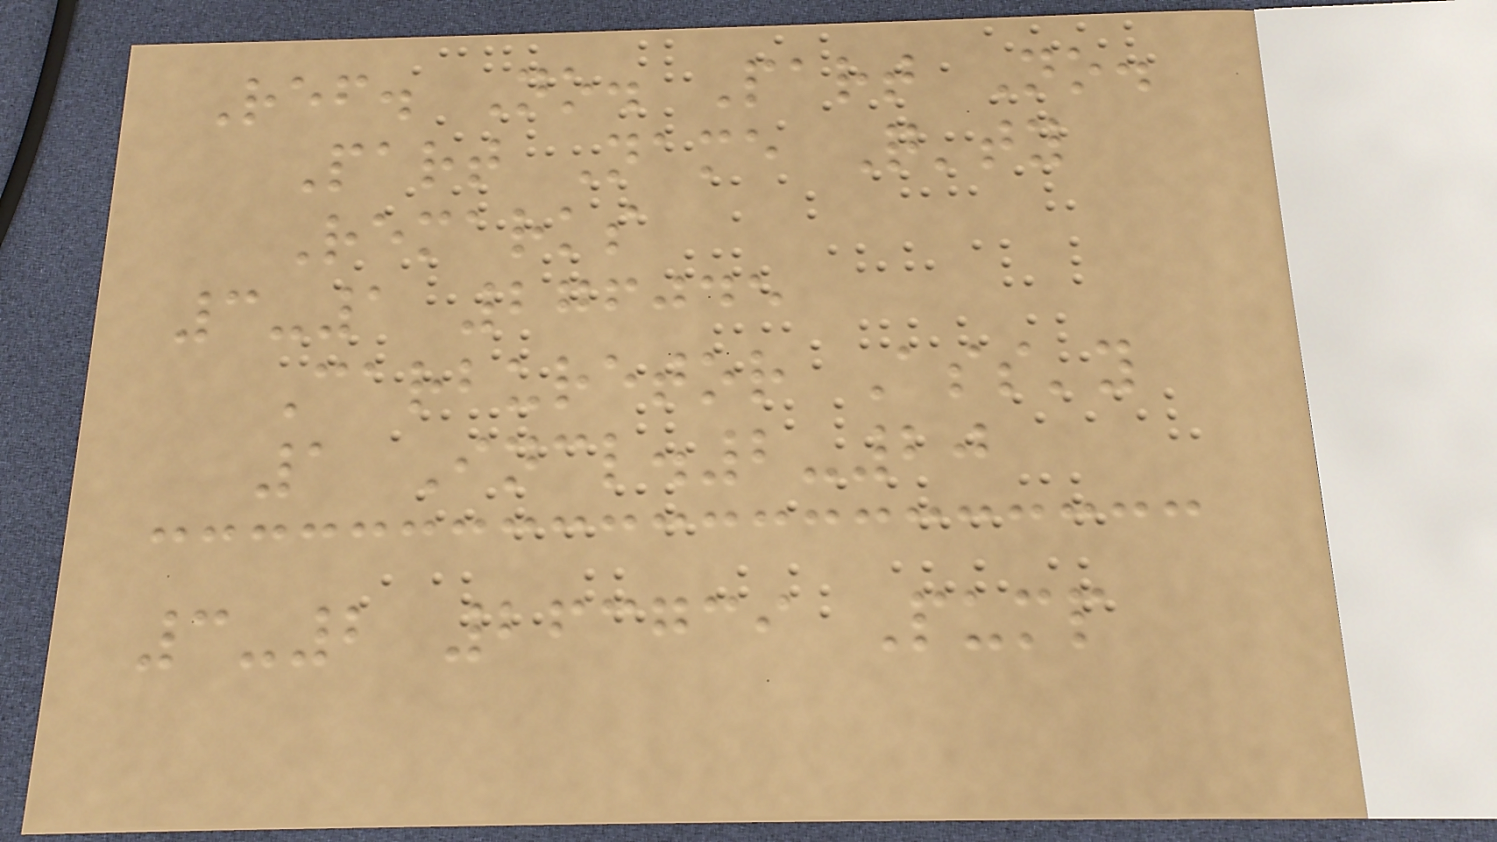Ref. No. Part No.
Part Name Q'ty
Remarks
3-1 276045
Carburetor Ass'y
1 Incl.2-20
3-2 263739 Pump
